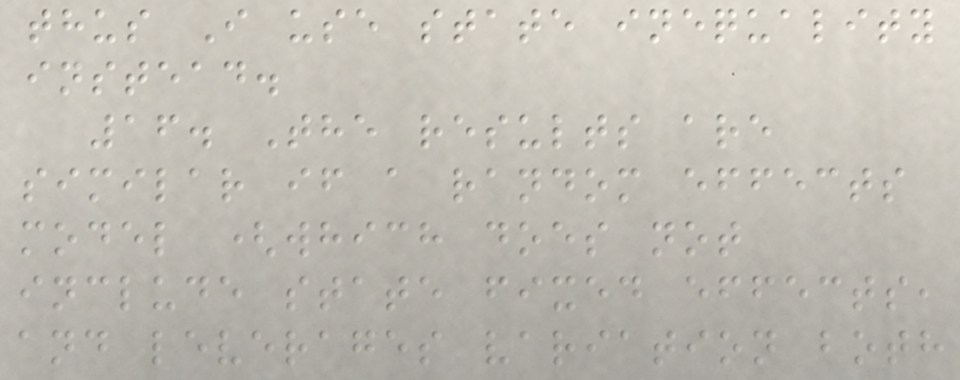thus I use state inequality
instead.
16. The results are
similar if a random effects
model (which does not
include state fixed effects,
and leverages variation both
